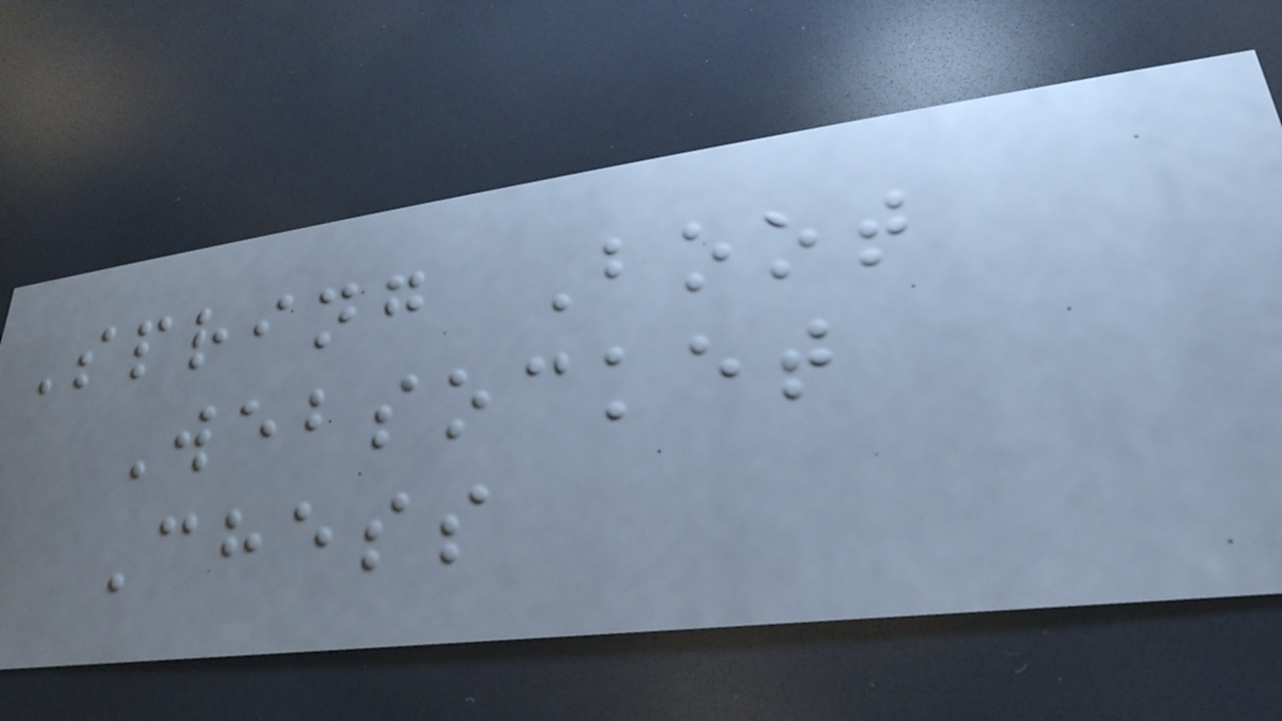Spring Boot
Websocket
Chess
